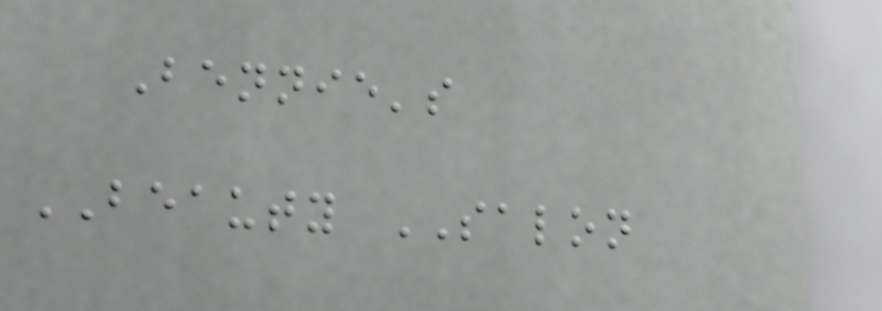Bennie's
BEAUTY SALON
